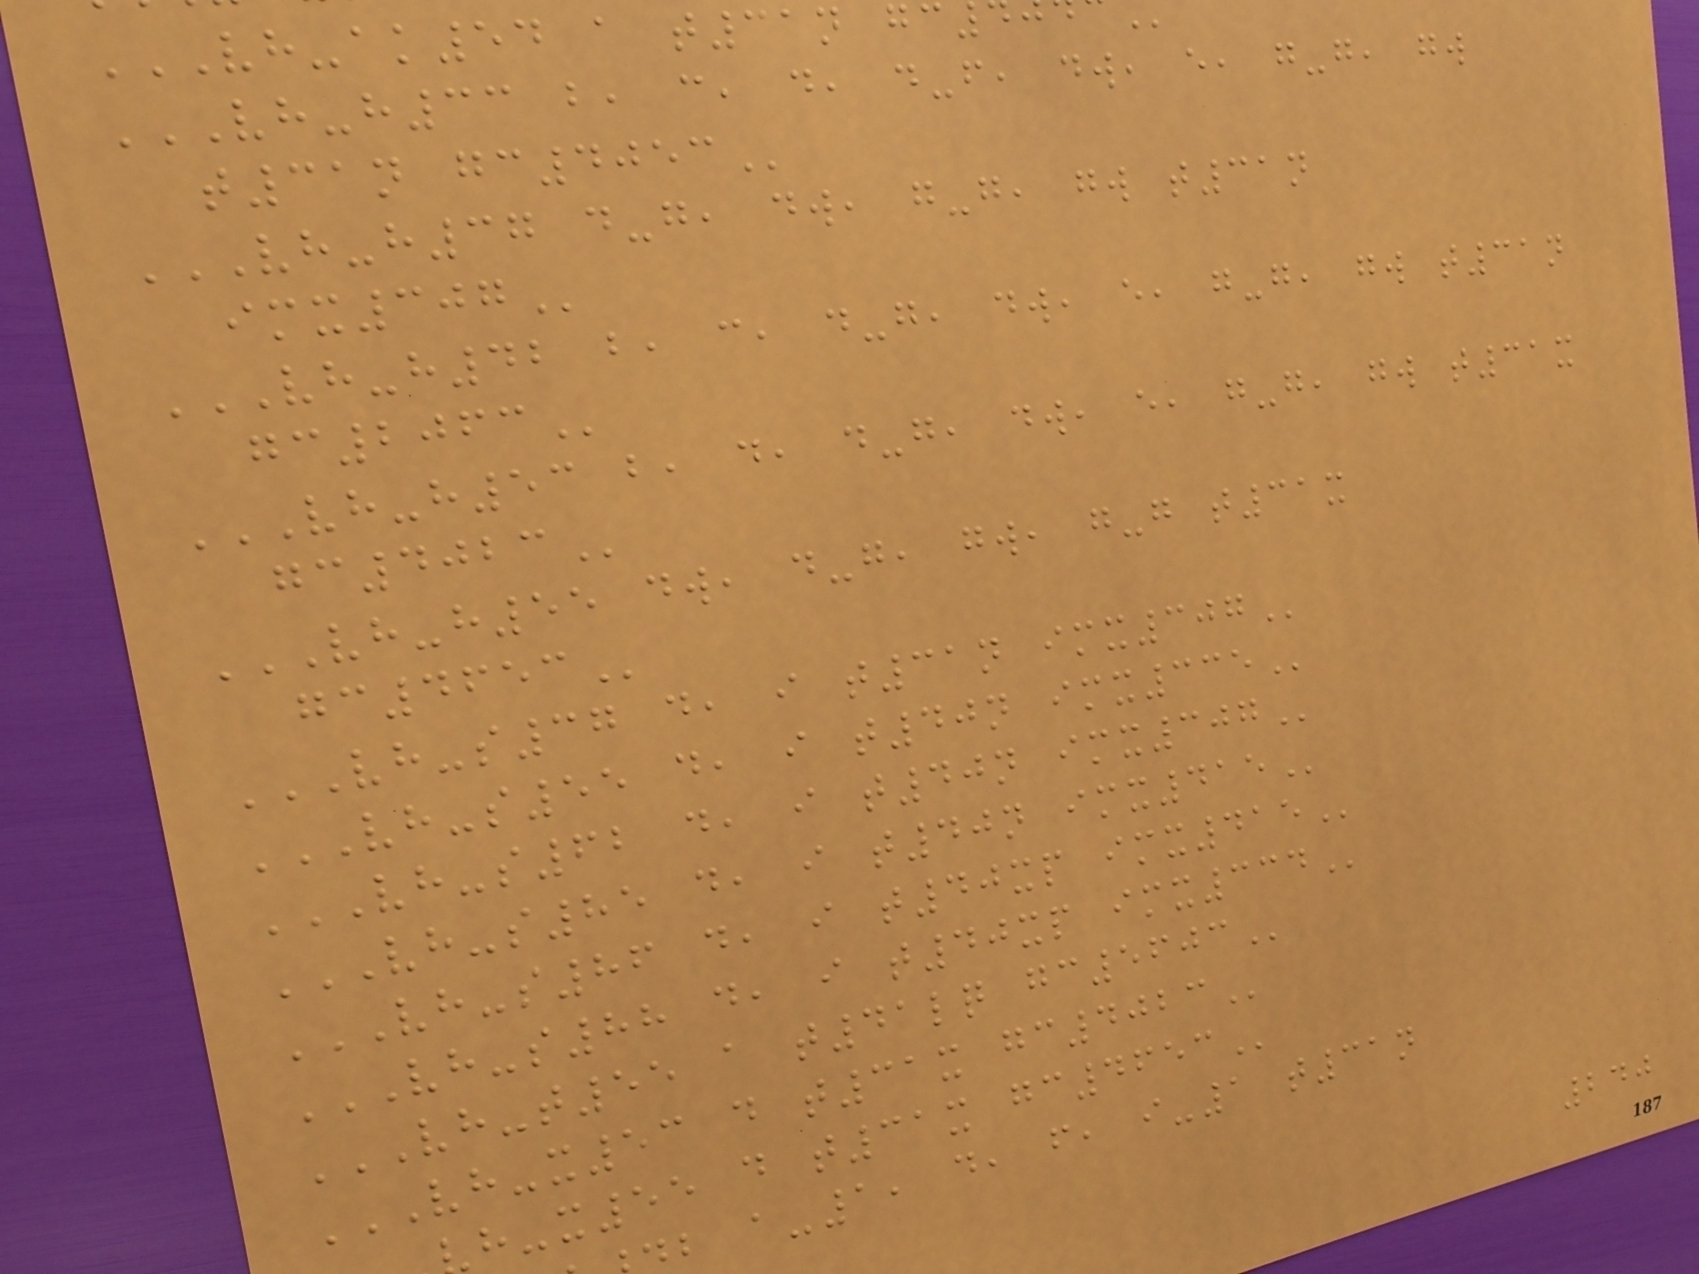VH-H33 B, C, D, D-F, DW, E, G-G, GW
t31n
VH-H37 D-G, DW, G-G, GW T31N
VH-H42 B, C, D-G, DW, E, G-G, GW T31N
VH-H53 B, D, D-G, DW, E, G-G, GW T31X
VH-H55 DW, D-G, GW, G-G T31X
VH-S37 D, I T31N IMX307
VH-S55 D, I T40N IMX335
VH-S62 D, I T40N IMX307
VH-S85 D, I T40N IMX415
VH-S86 D, I T40XP IMX415
VH-S88 D, I T40XP IMX334
VH-T55 A T41LQ GC5603
VH-X53 D T31X GC4023
h-x55 d t31x
b a-1, d, f, i-1 t31n
240
